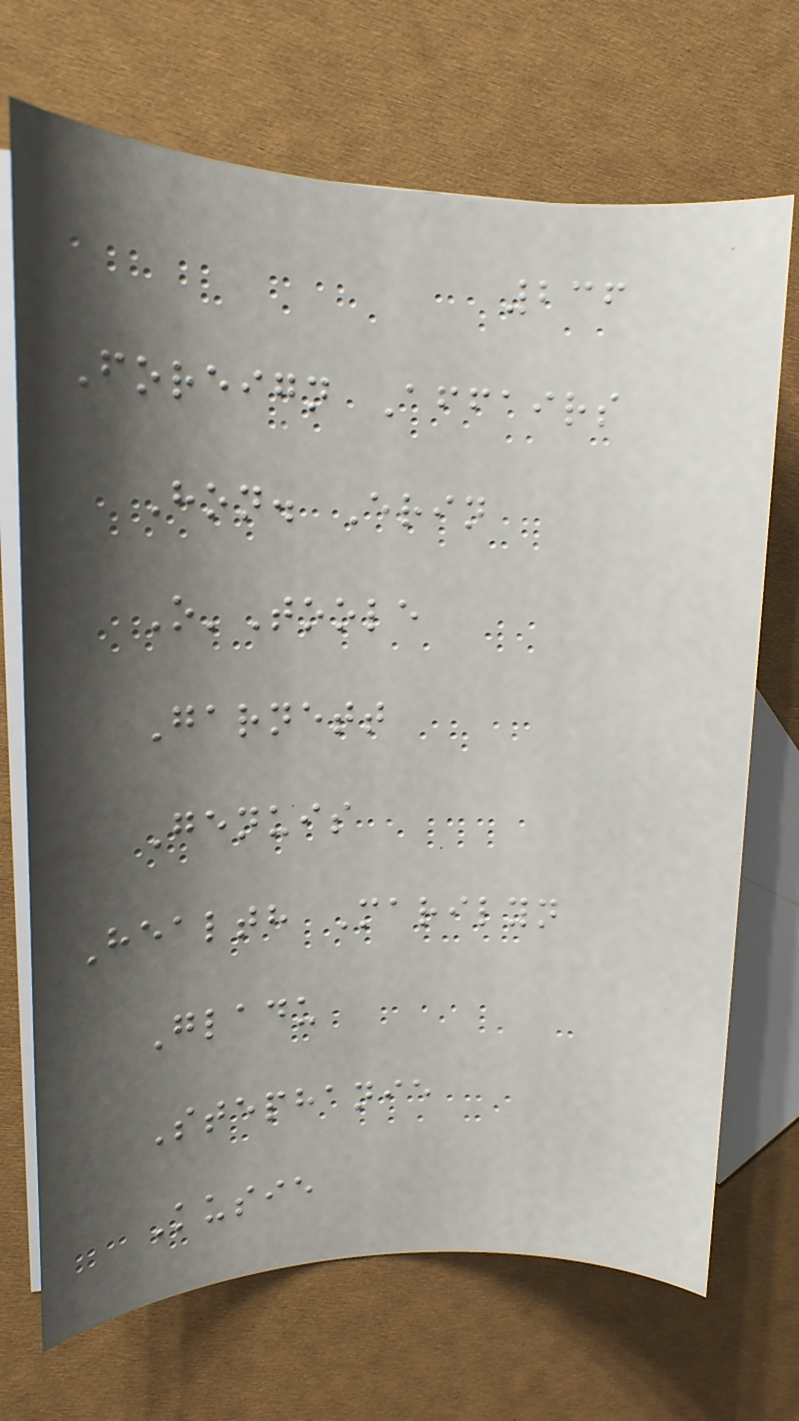236
Foreign Affairs
Hon. Erin
O'Toole
Garnett
Genuis
Health Marilyn
Gladu
Stephanie
Kusie
